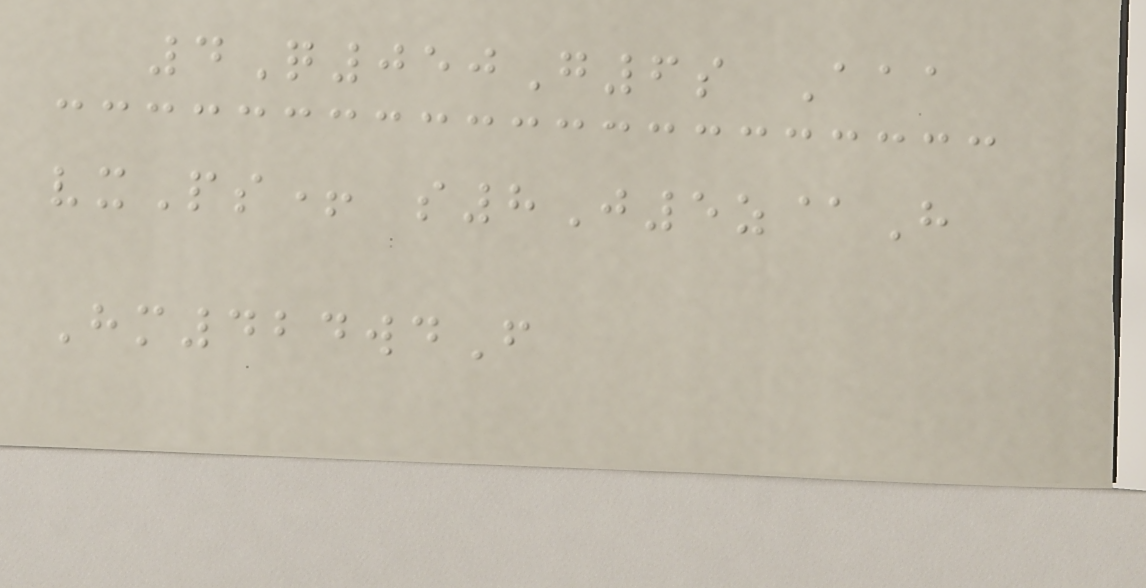4Q050G6s Aaa
vxPs+ s8J5z@H
Hm424wdF
